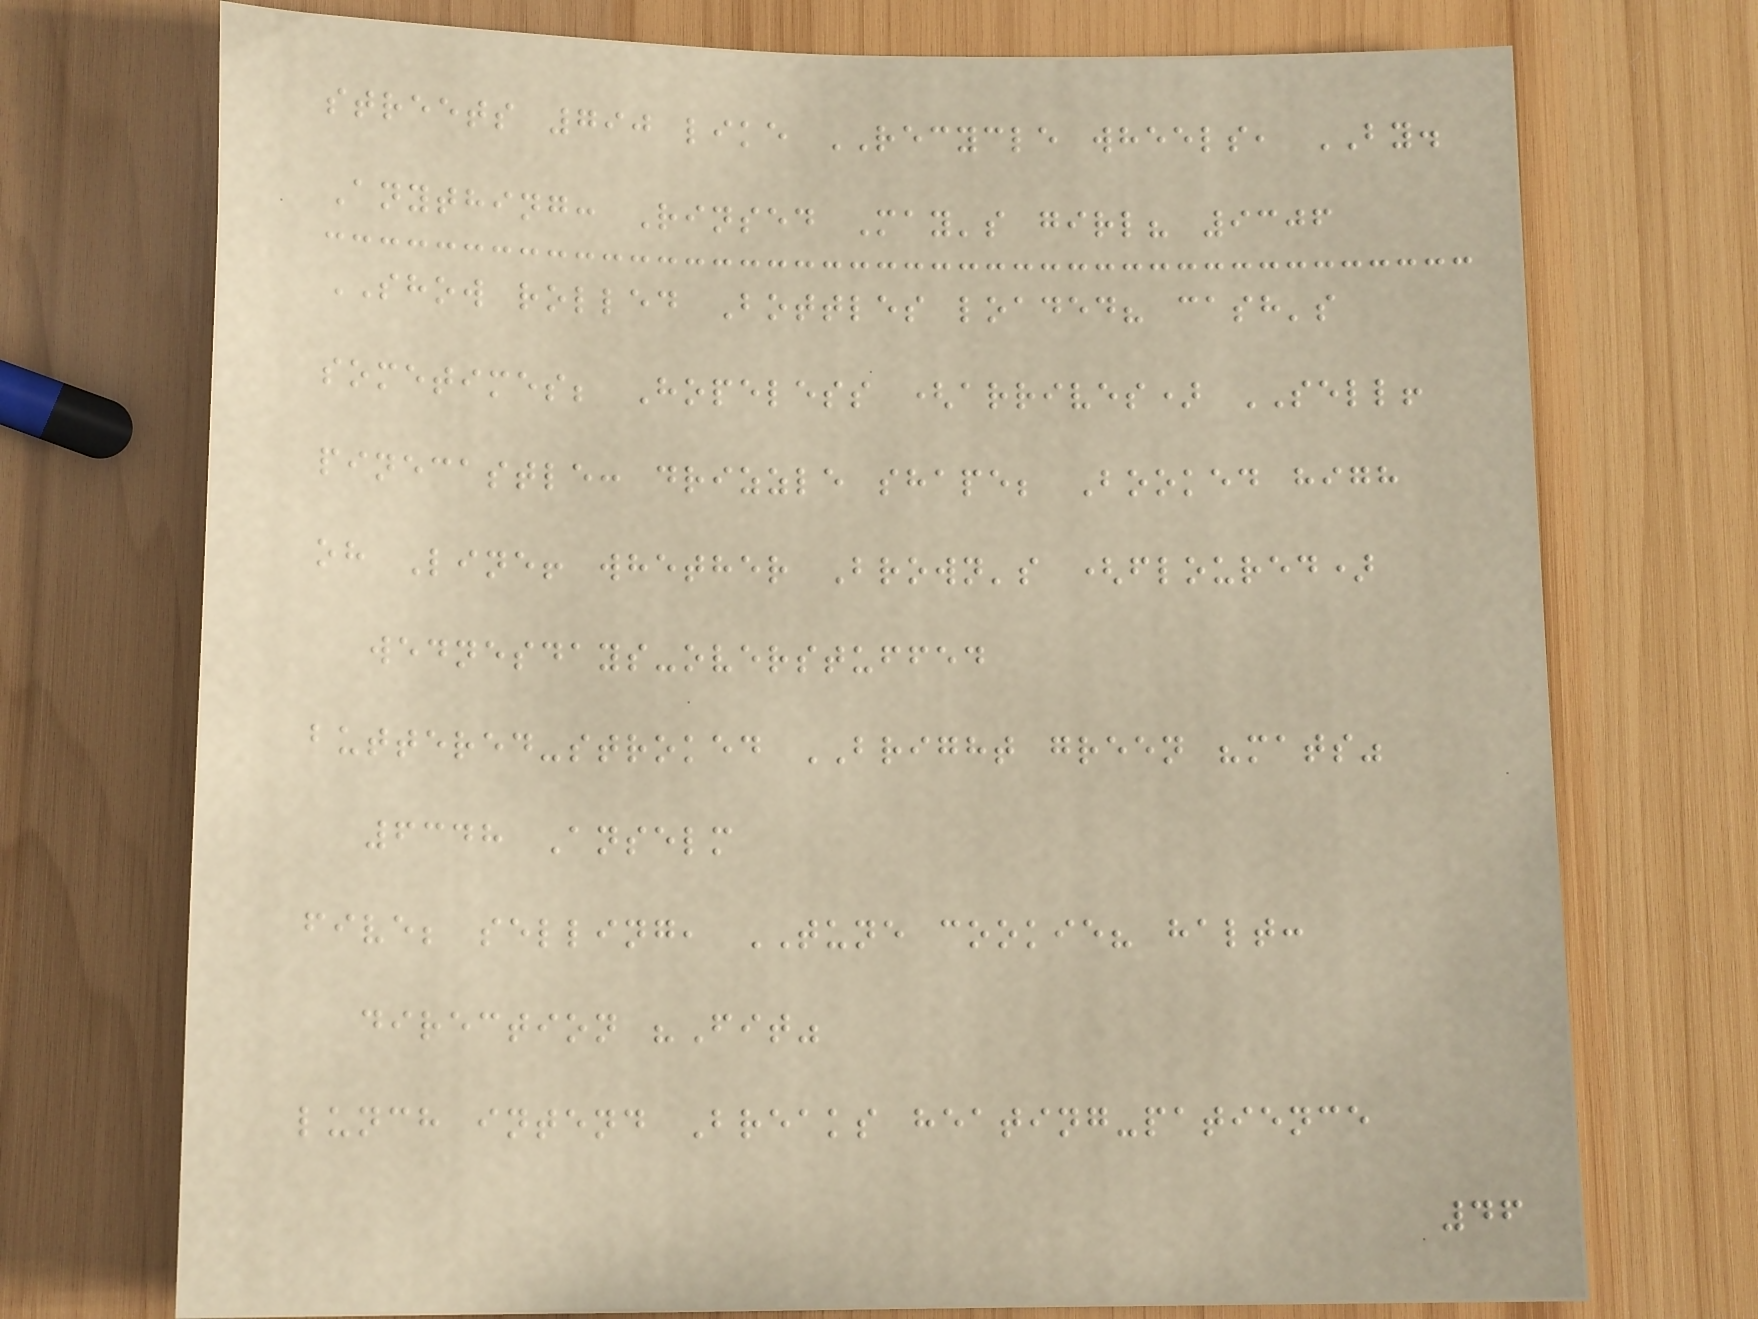streets 790 like RECYCLE wheels, BY.
Anything: Rinsed May's girl? 9306
SHOW rolled Bottles loaded? cash's
sometimes; Hopeless (arrives) SELL!
pinecastle: drizzle shape; Booked high
oh Line! whether Brown's (floured)
wednesdays-overstuffed
buttered-stroked BRIGHT green "mats"
6348 Anselm
five; selling, TUNE cookie? halt:
direction "Fit"
lunch intend Breaks heating-patience
46
